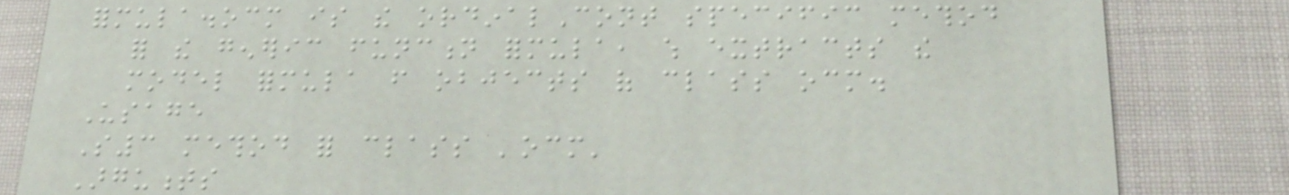formula.ocm is the ordinalCont specific method
for the generic function formula, which extracts the
model formula from objects of class ocm.
Usage
S3 method for class 'ocm'
Arguments
